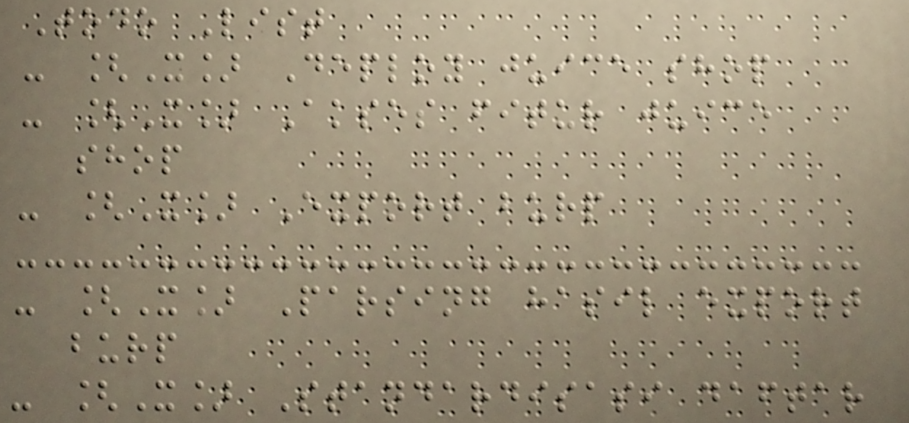Todo List
- [X] Deploy juice shop
- [X] Akses fitur juice
shop
- [X] Export burp
- [X] Parsing hasil export
burp
- [X] Standardisasi daftar
